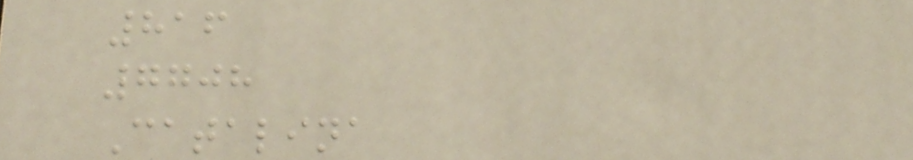816
7708
Catalina
